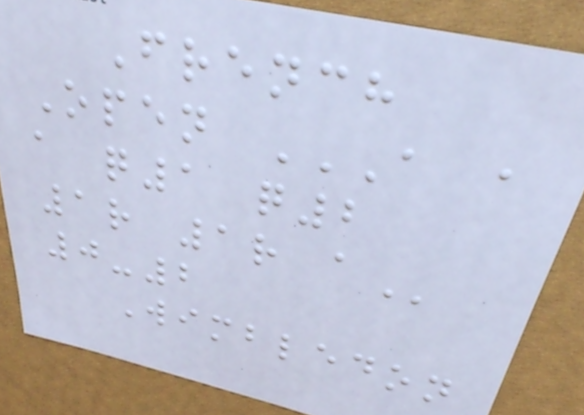French
Open A A
A Q1 Q2
1R 1R A
0-2
Wimbledon
